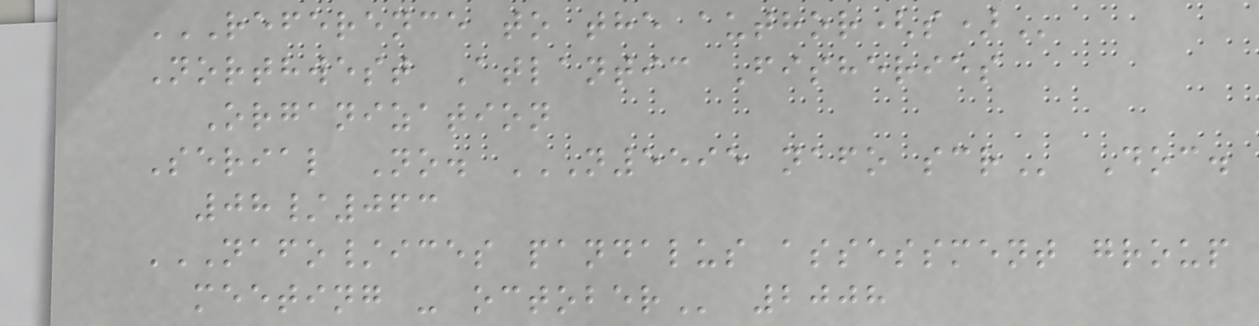REFERENCE TO THE AUTHOR(S)
Northwest Atlantic Fisheries
Organization
Serial No. N5595 NAFO SCR Doc.
08/063
NAFO/ICES PANDALUS ASSESSMENT GROUP
MEETING - OCTOBER 2008
